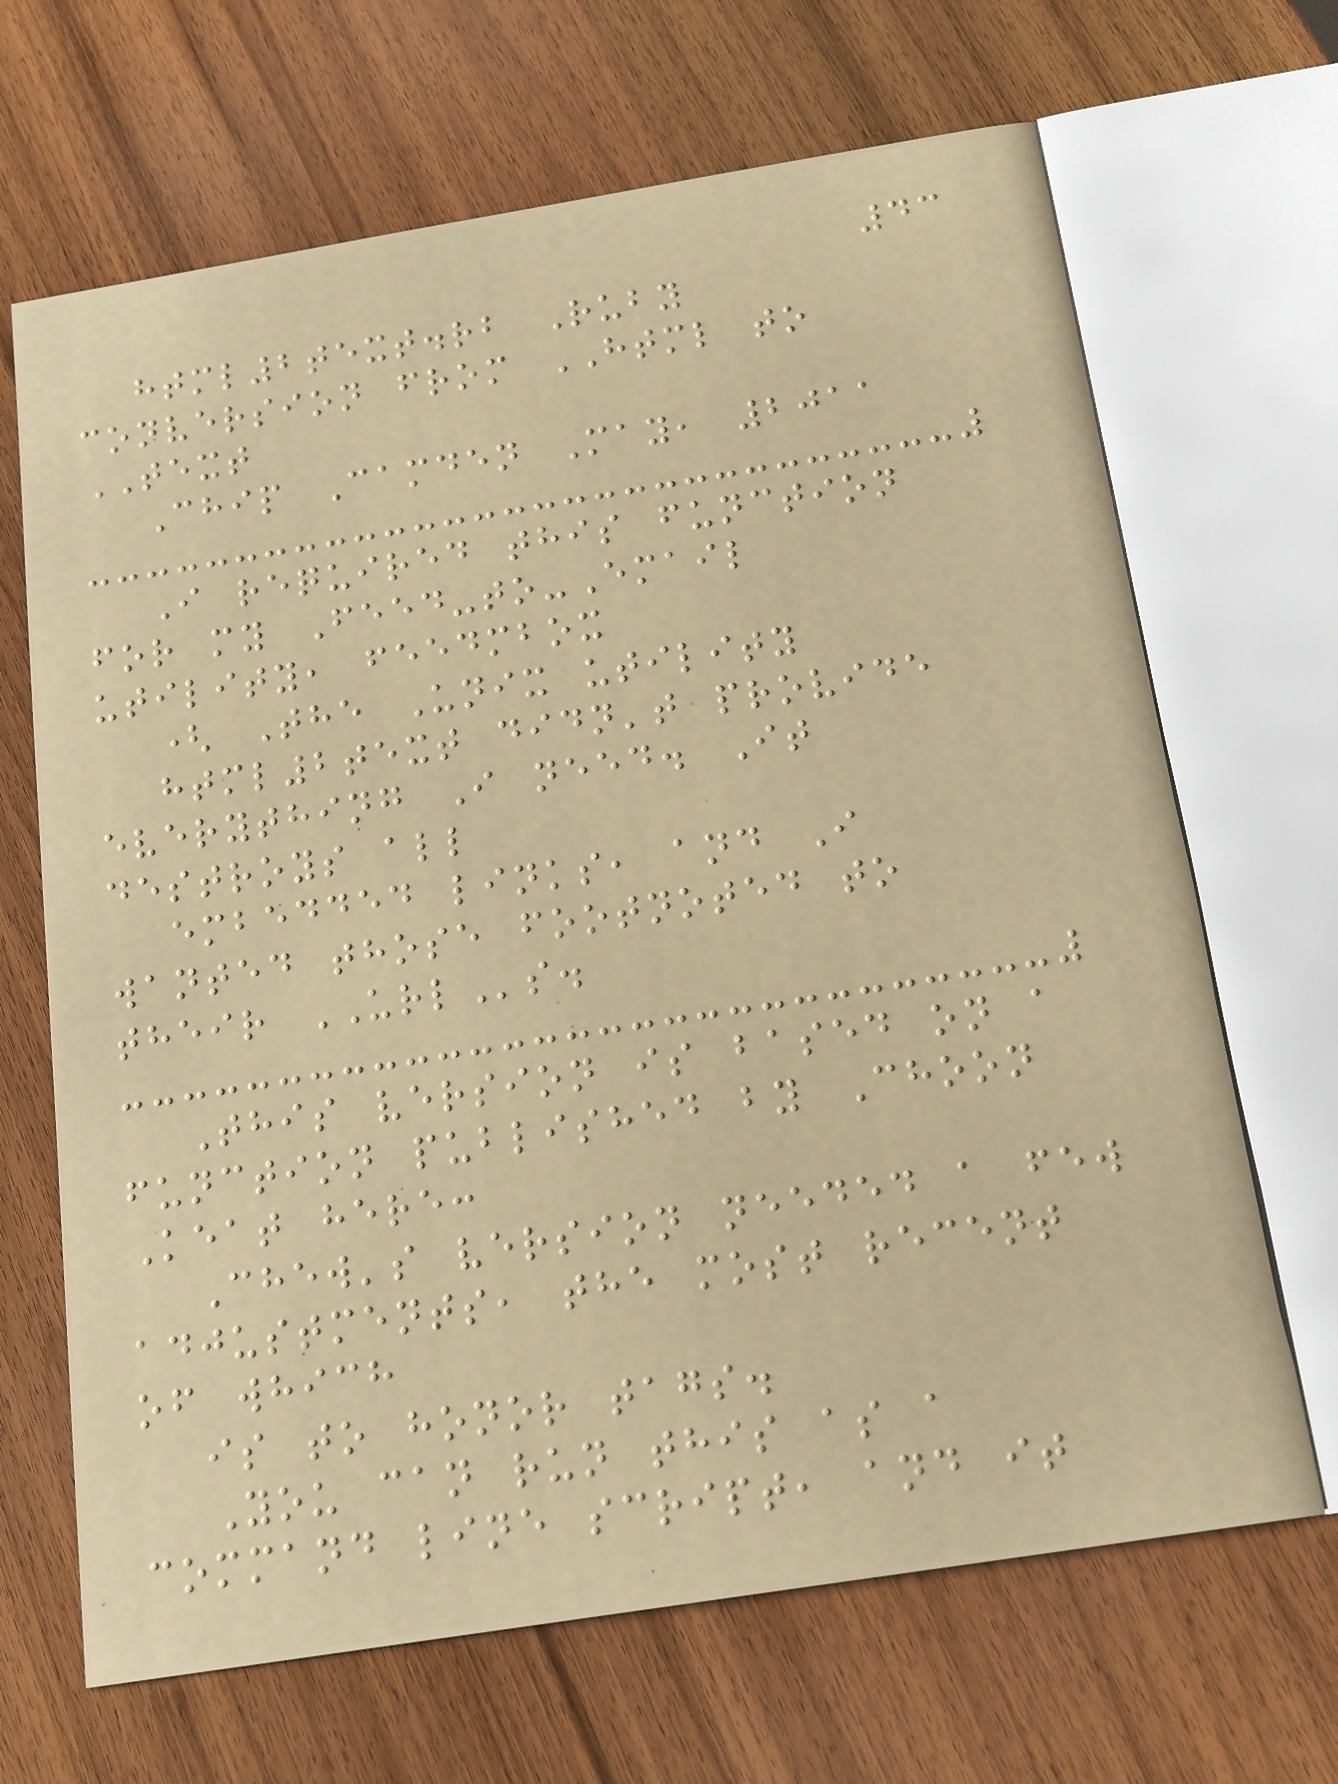43
html2text.rb Ruby
conversion from HTML to
TEXT
Chip Camden May, 2011
I required this function
for my Feed-to-Email
utility, feedmbox
( The Unix utility
html2text didn't provide
everything I need. It
destroys all
embedded links, and I
wanted those footnoted to
their URLs.
This version is based on a
function published by Choon
Keat here:
Chew's version needed a few
adjustments, the most recent
of which
is to honor tags.
You can run this as a
command line script, and it
